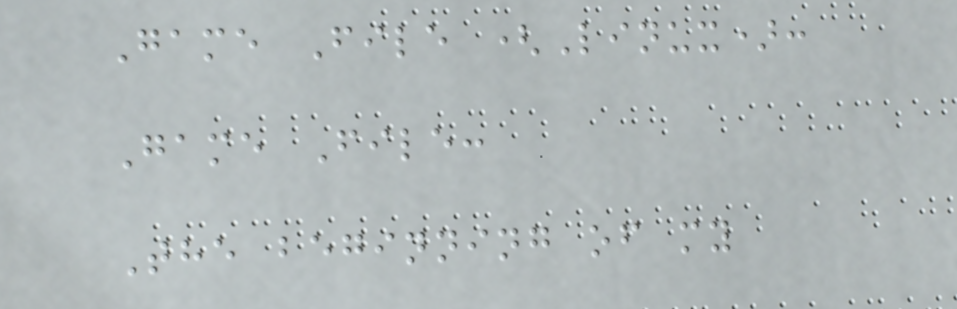Game File (Linux):
Game File:
The beginning of my
